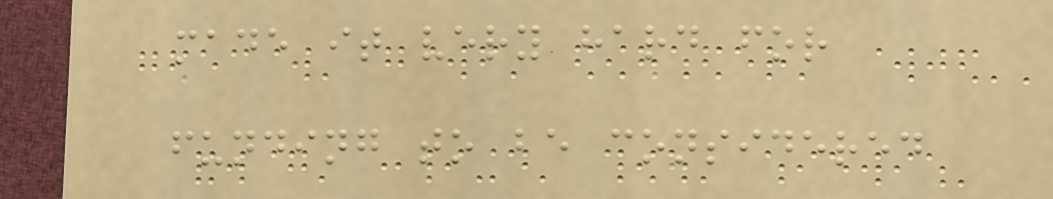made it very hard for
funding to be considered
